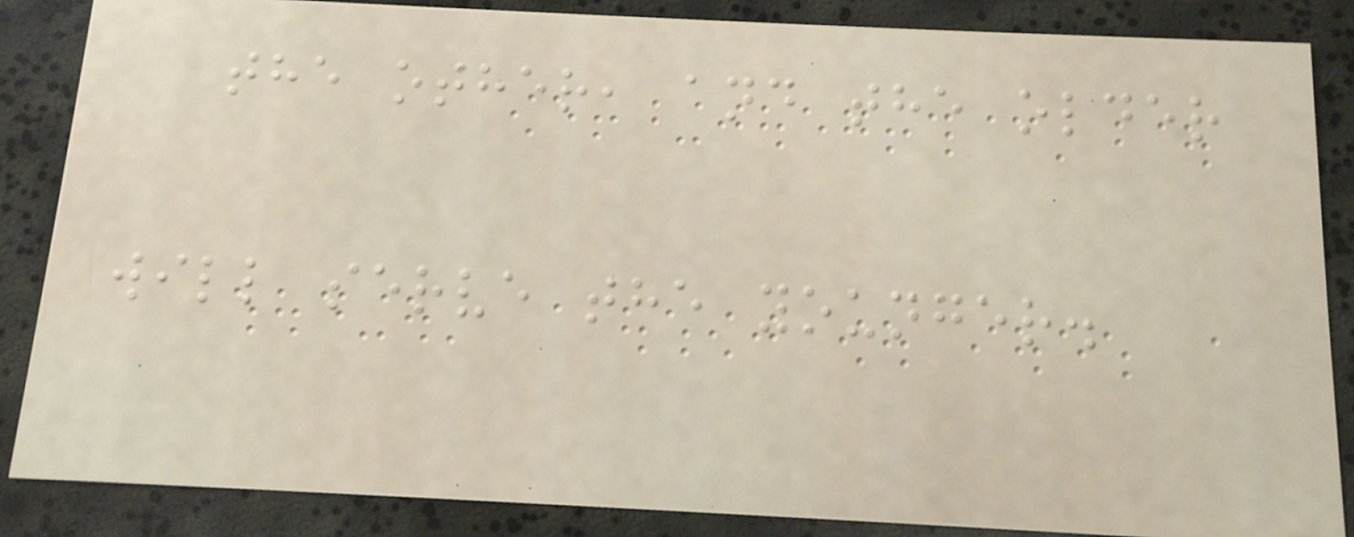the other, and the older
will serve the younger.
